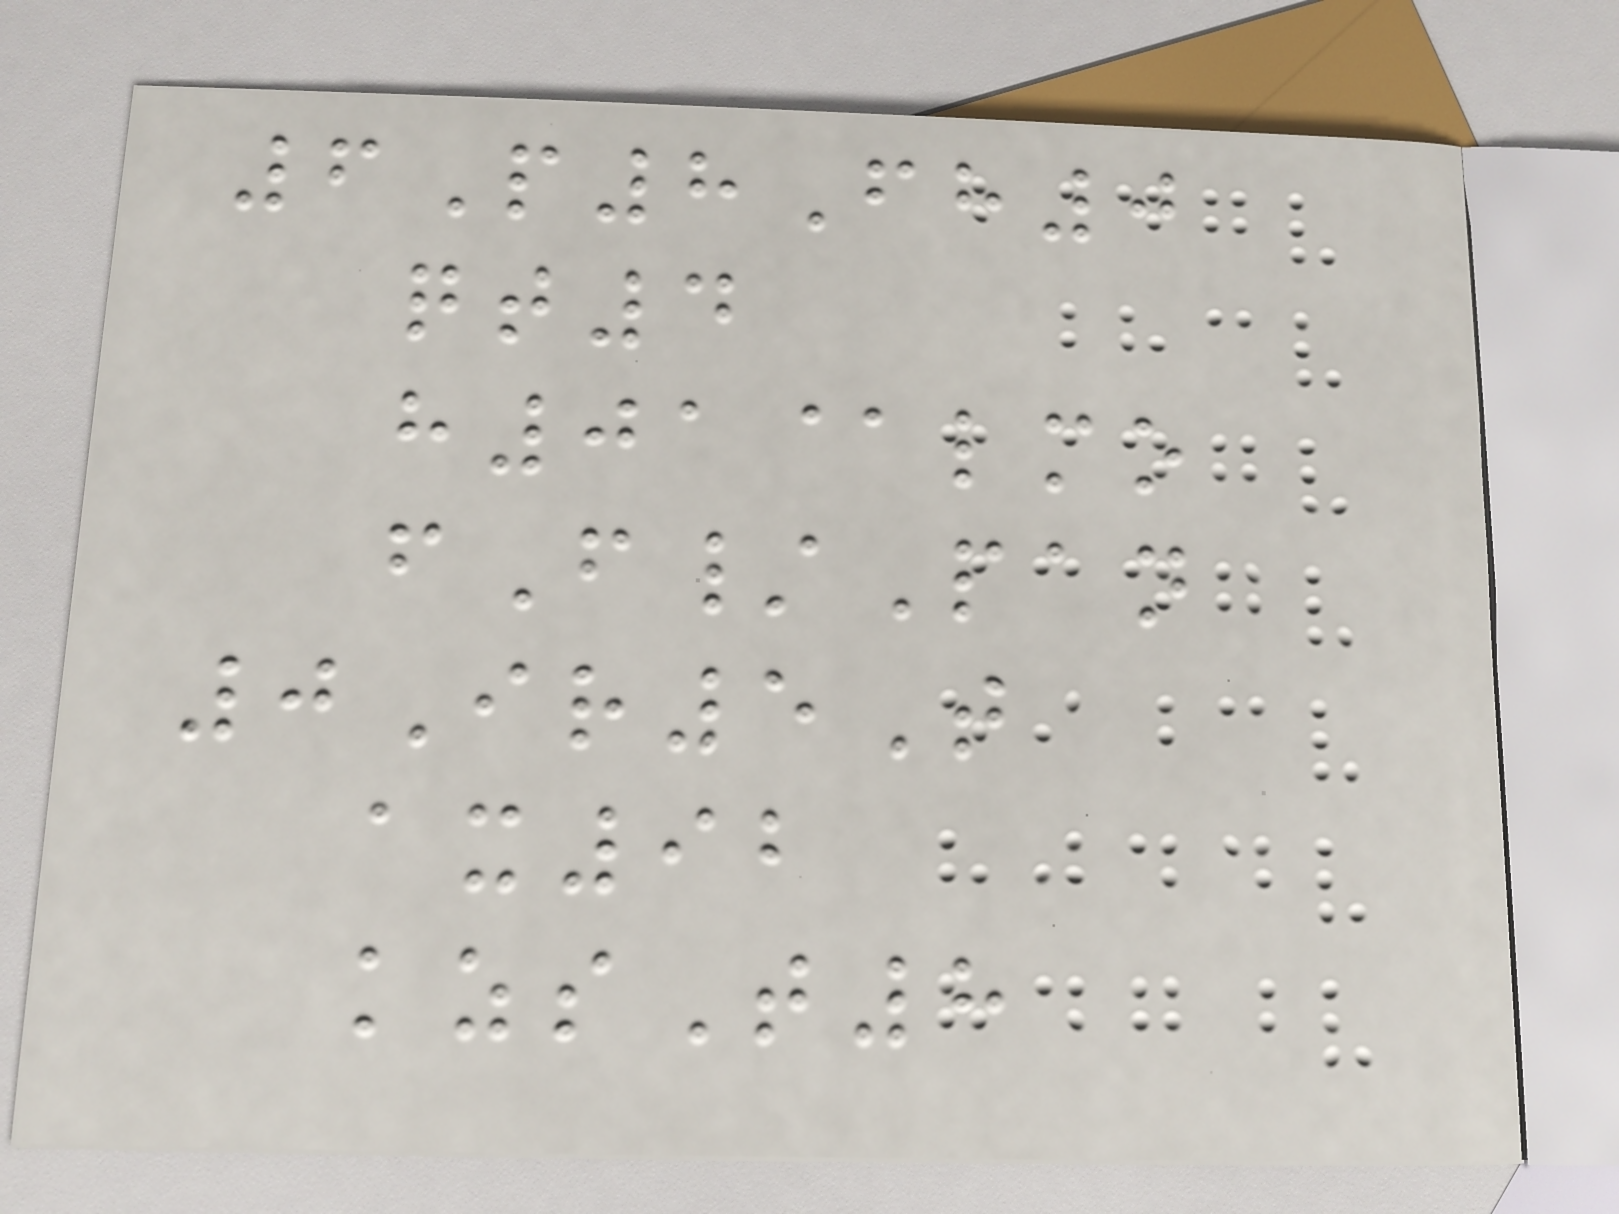6P8Fh0
qt4
h01@lmo
fF/Pan
0Ir5T
ax92
kzsT8
